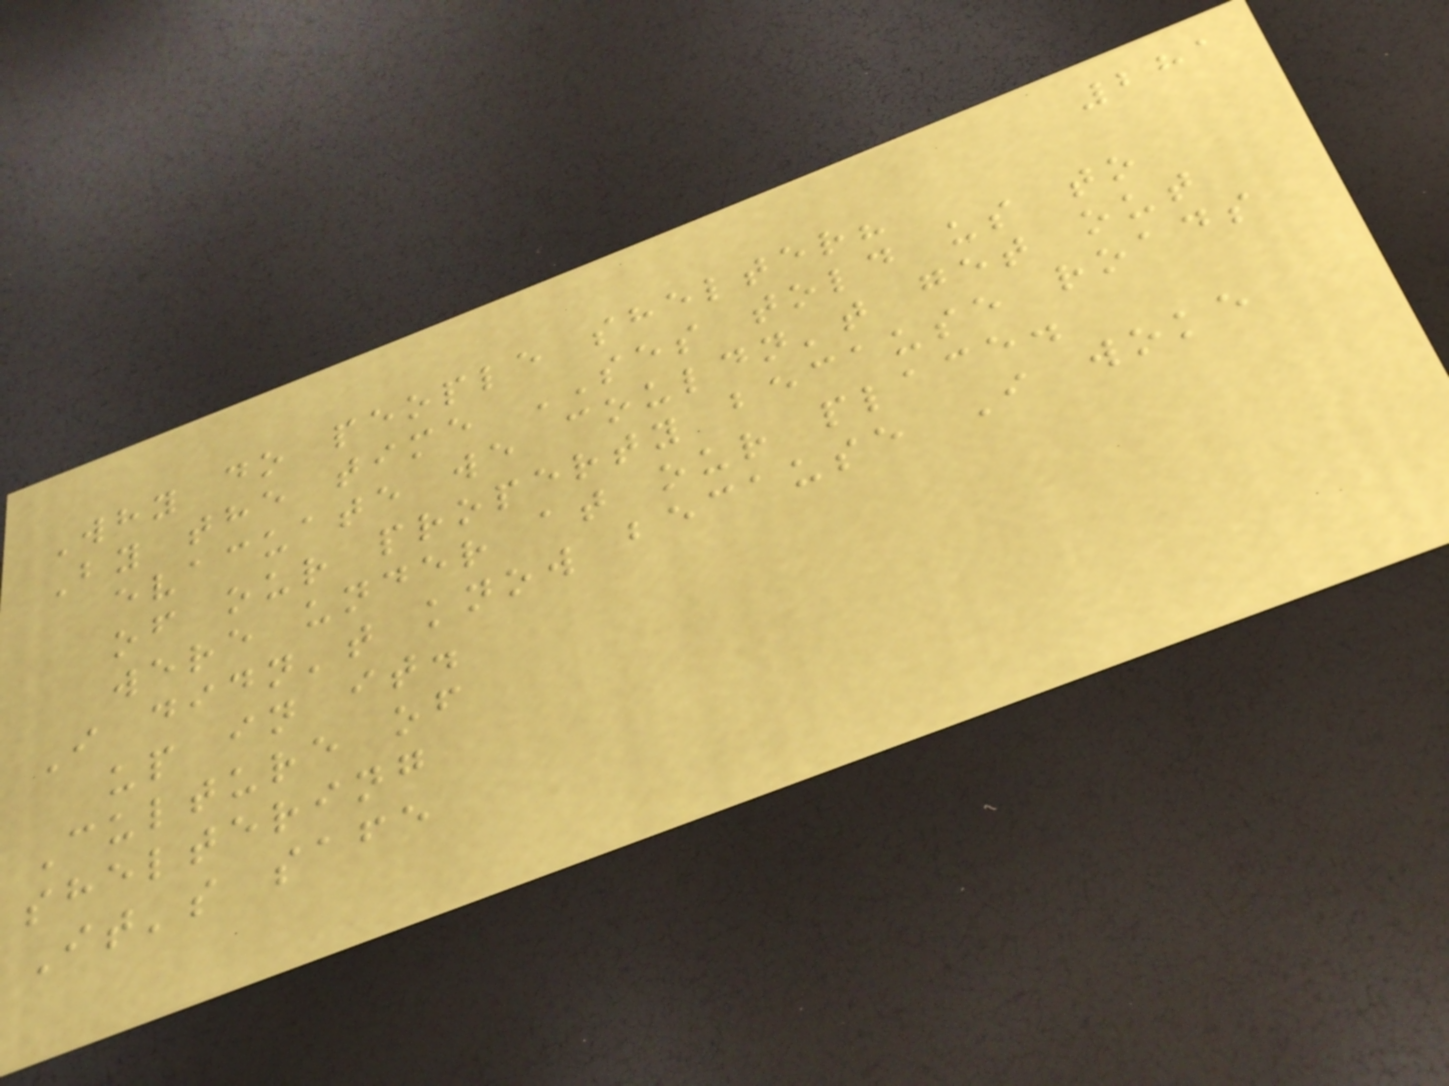281
Why do people shelter?
By the time SES told us to
evacuate we couldn't get out
of our property because roads
were under at our place.
I didn't know because I woke
up in it.
Culture of
sheltering
It's safe
